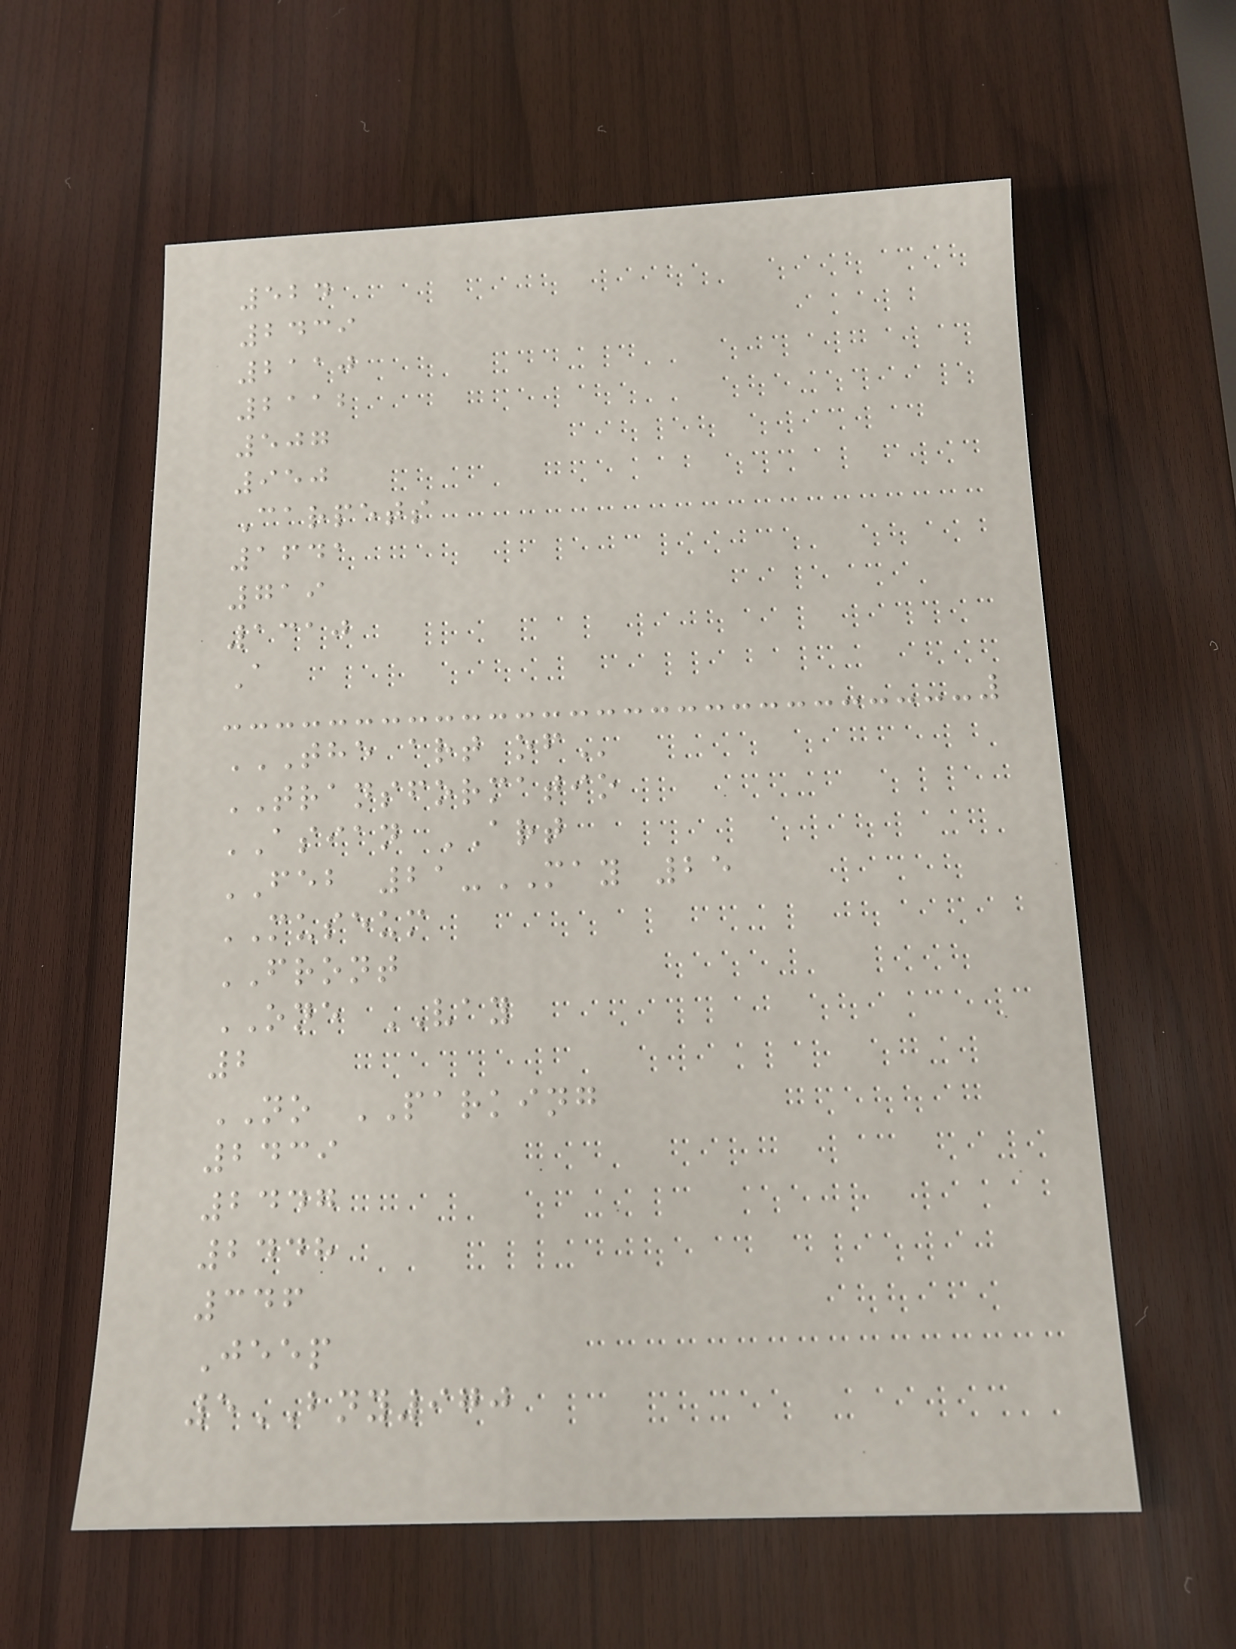524
2439
2110
2112
507
950
Carpets
1641
719
1310
A
THE ART OF
TRANSFORMATIO
ASIAN ART
FEB 21-MAY 25
MUSEUM
FRONT
ONE VAY
2
NO PARKING
2439
2447
2448
346
Jeep
5BNY970
